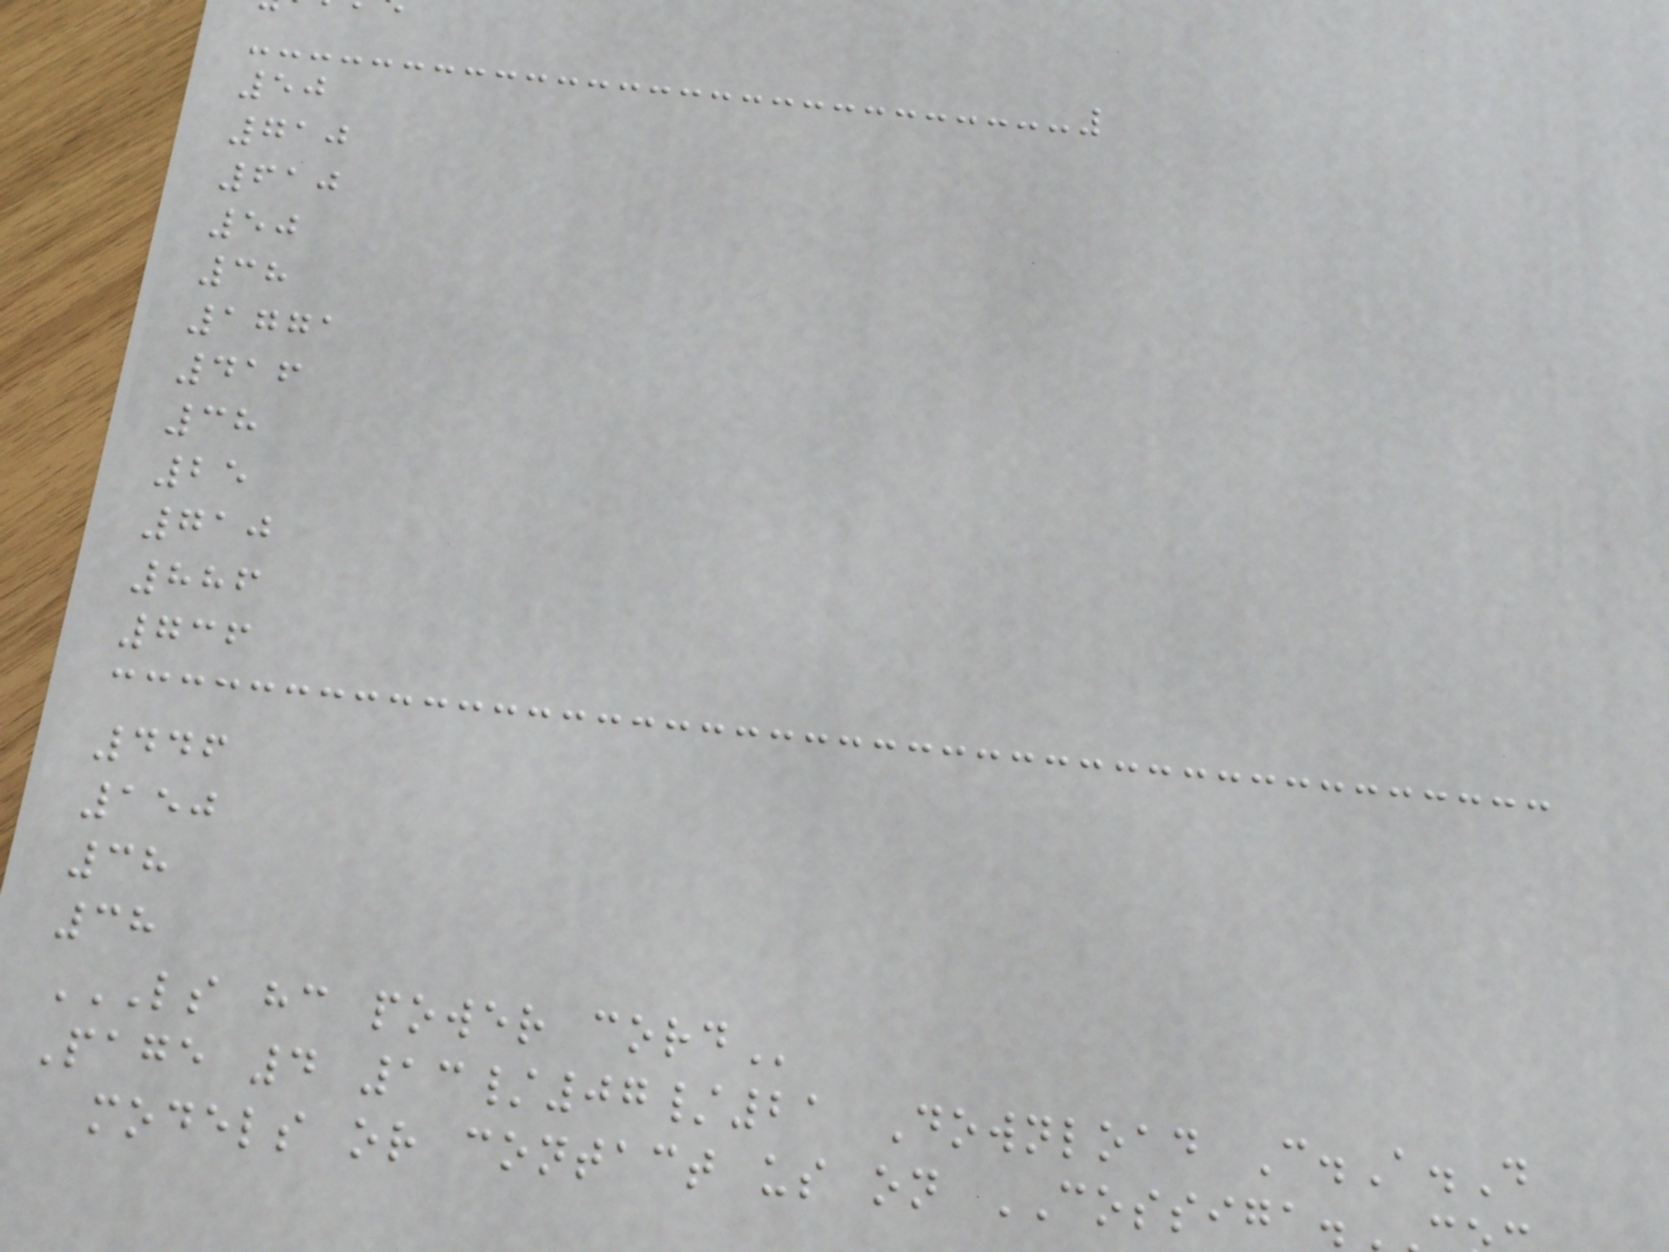50
710
610
50
38
1771
416
38
25
710
886
736
446
150
38
38
LS HC POWER CORD
Page 4 13/07/21 Download C.A.D
models or contact us on COSSIGA.
